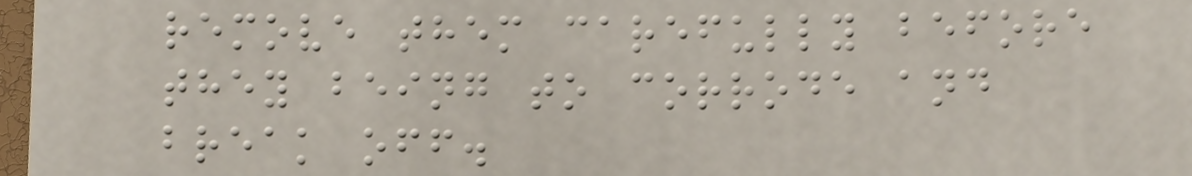remove them carefully before
they being to corrode and
break off.
